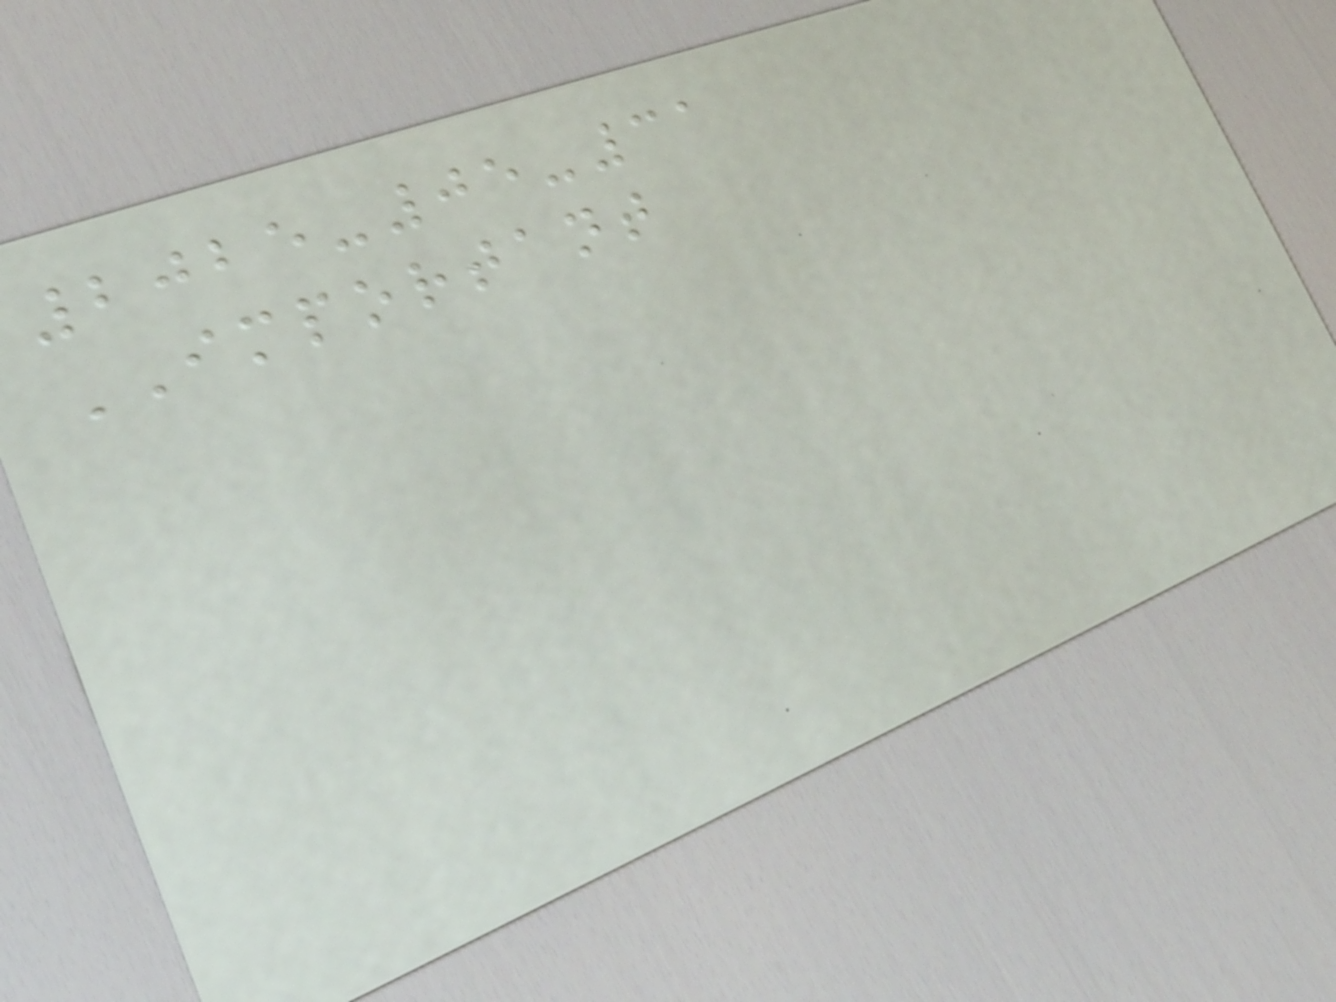2025-05-31
IMPORTANT
